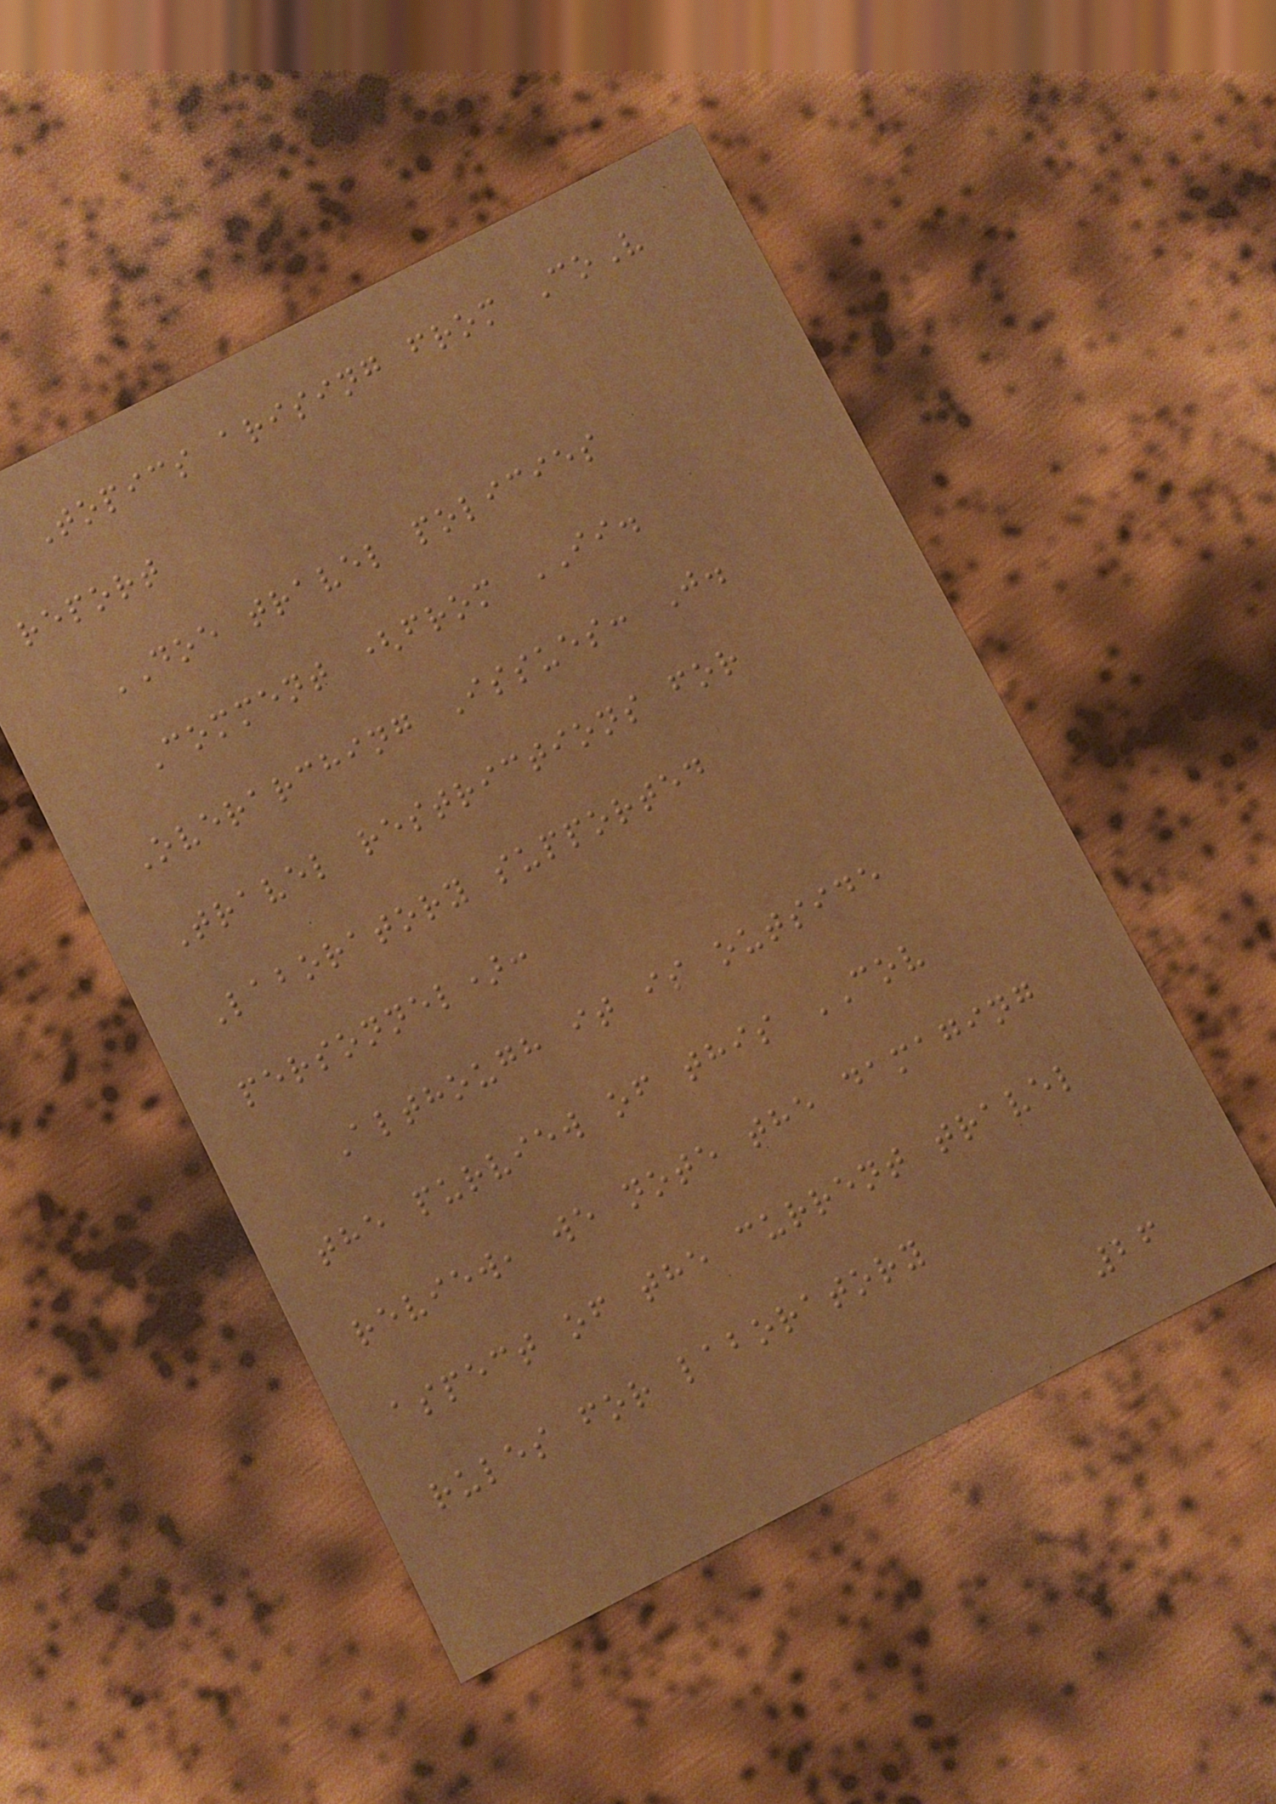Topics arising from CoV
report
DOE travel policies
Comment (from II.
Overarching Issues: J.
Travel restrictions for
Laboratory supported
personnel):
Although it is outside
the purview of this COV
review, we note the damaging
aspect of the current travel
rules for laboratory
26
